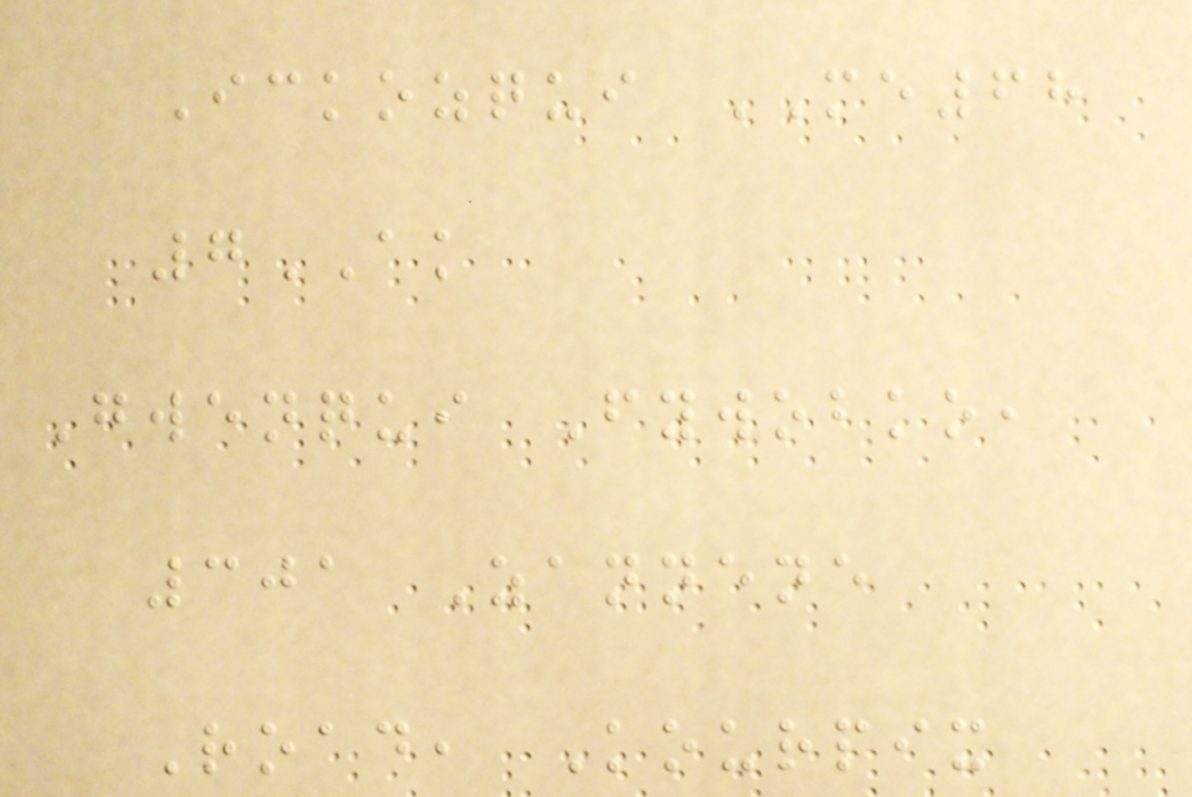Ickozqui ME68
7AK
Gwenqui Fywobko,
301 Zannene
Road, Kourpix
